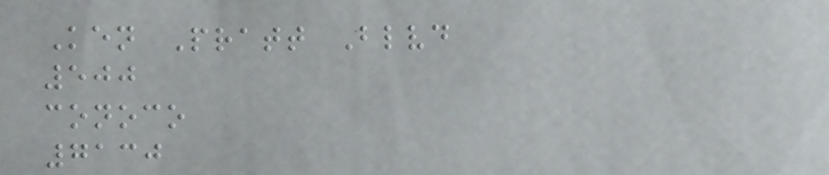Ken Pratt Blvd
500
conoco
7130
